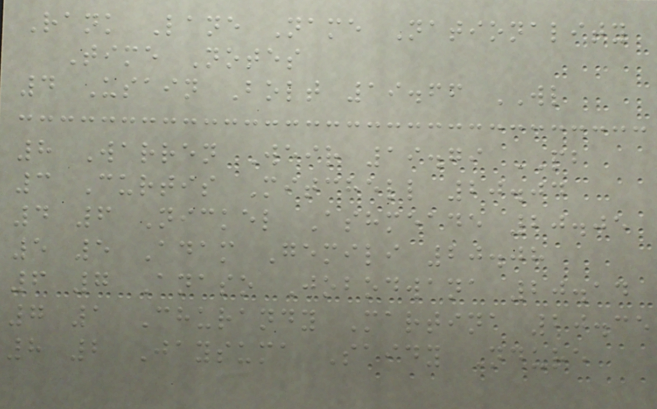Rank Lane Name Nationality
Time Notes
4 Usain Bolt 19.66 WL
8 Warren Weir 19.79 PB
3 Curtis Mitchell 20.04
4 6 Nickel Ashmeade 20.05
5 5 Adam Gemili 20.08
6 7 Anaso Jobodwana 20.14
7 1 Churandy Martina 20.35
8 2 Jaysuma Saidy Ndure
